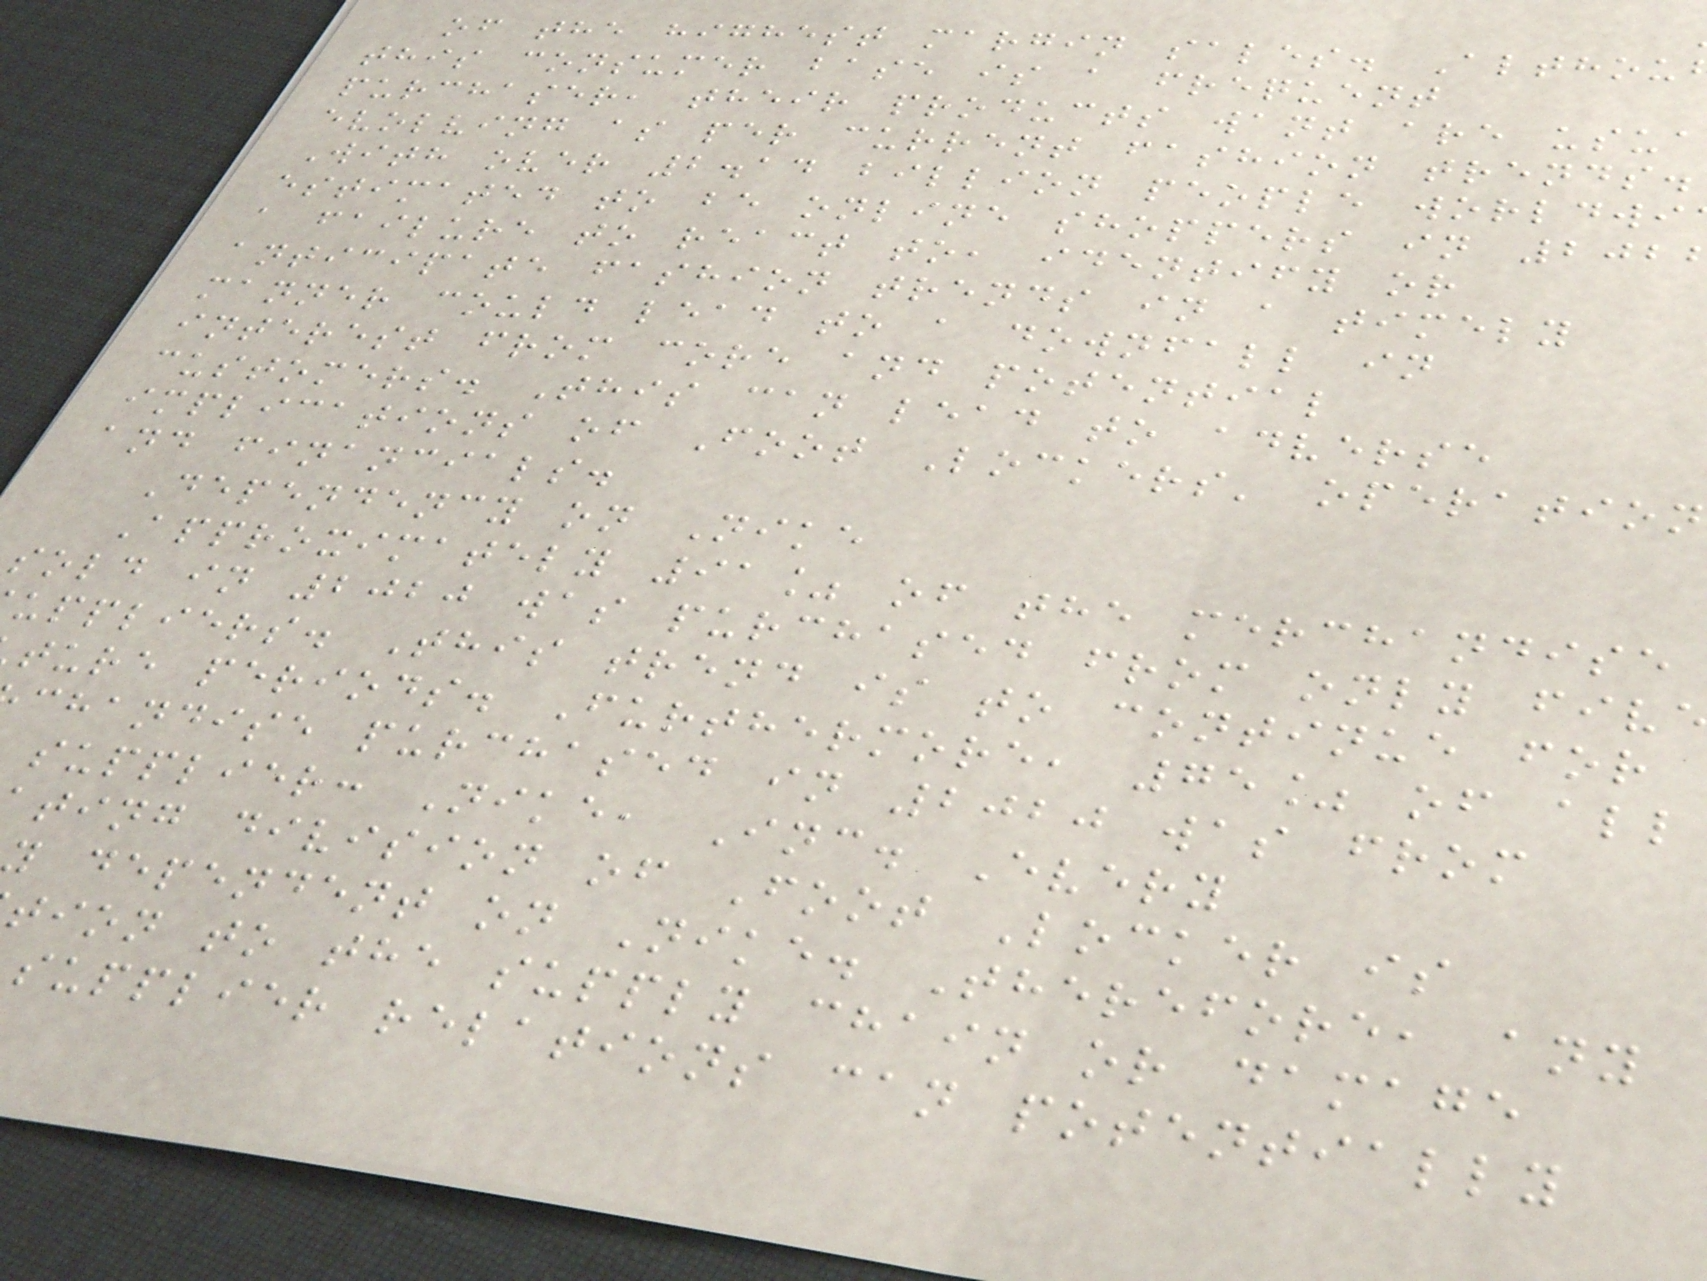of the highest margin sales. Althou
this consumer base is a frequent
purchaser, their products want are usua
evolving as per current fashion trends.
With over 2.14 billion people worldwi
estimated to be online shoppers in 202
a failure to react to, identify or
anticipate fashion trends in a timely
manner could lead to a downfall in
interest from core and potential
customers. This can lead to adverse
implications of Foot Lockers' operation
and financials.
Dependency on Nike
Approximately 91% of the merchandise
sold in 2020 was purchased from only fiv
uppliers. This trend is to continue for
ture periods. Furthermore, 75% of all
chandise purchased in 2020 was from
supplier: Nike, Inc. Every
ting division of Foot Locker is
y dependent on Nike. Therefore, any
tion to the supply chain or damage
supplier relations can potentially
